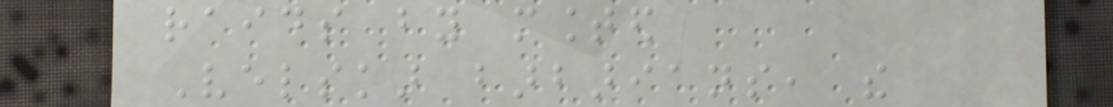raids by mounted
Velskar barbarians, the
